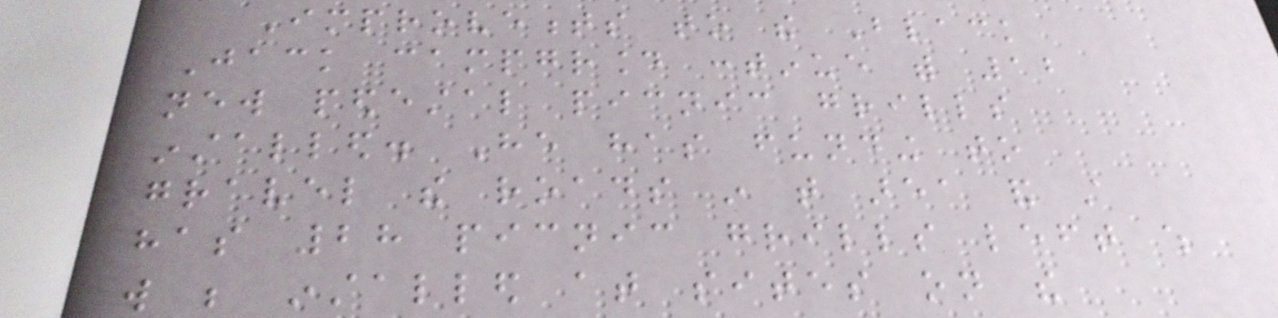Improvements to the Black
Jack campground continue with 12
new pedestal picnic grills
installed. He has funding to
gravel the roads in that area and still
has 28 picnic grills left which
will be installed at sites on the
